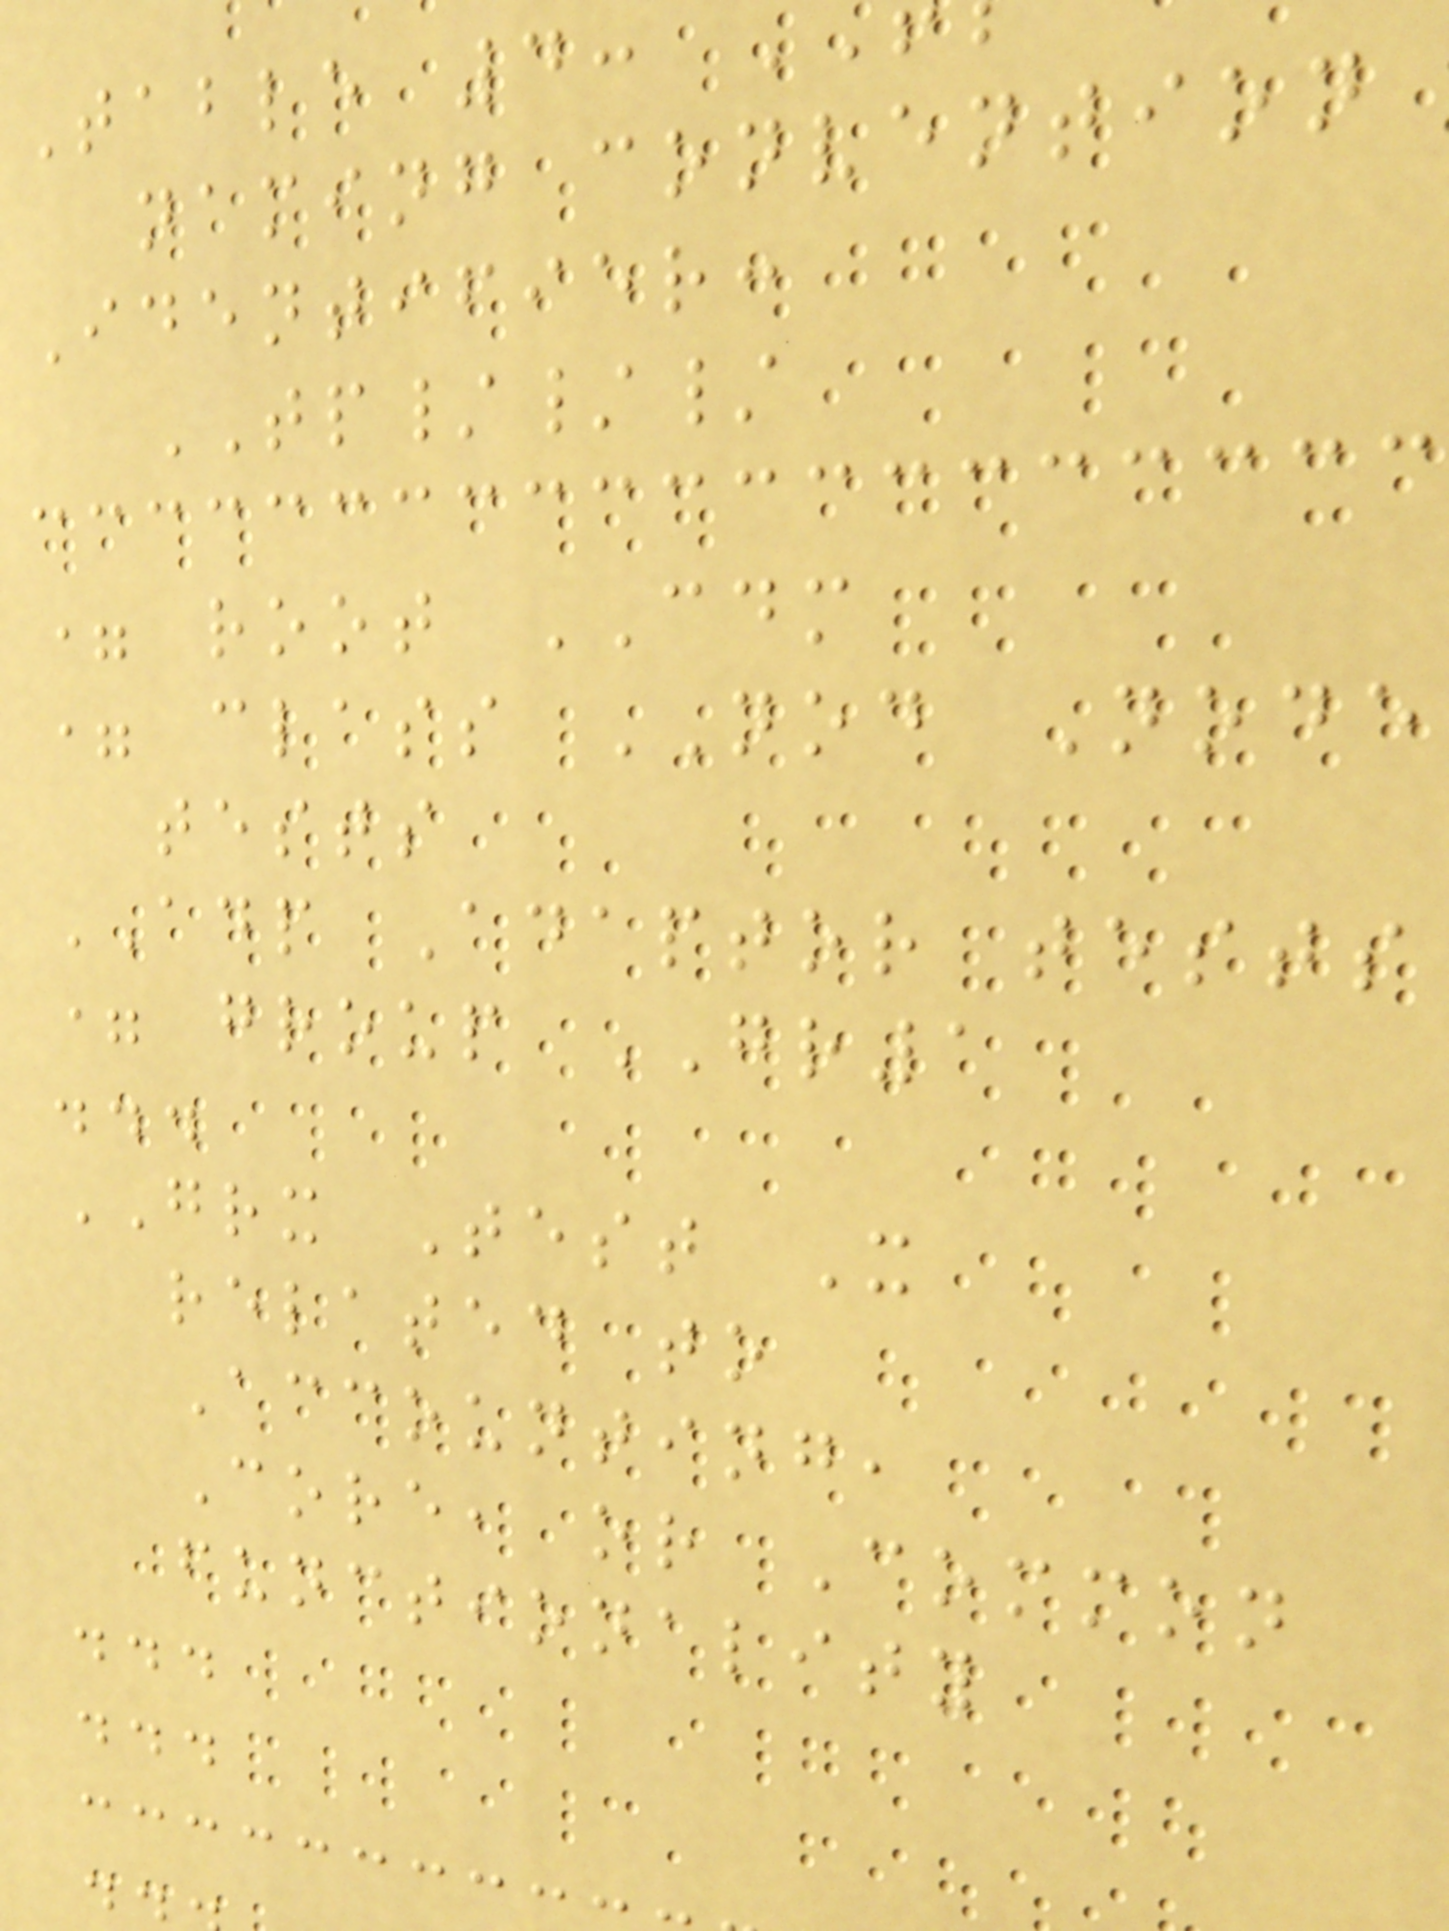Table 4:
naming convention
Identifier:
TP///
= root CDM
= class NOD Node
tests
ADP Adaptor tests
= group GR1
...
GRX Test X
related to
Accounting,
Core, or Common
functionality
...
...
